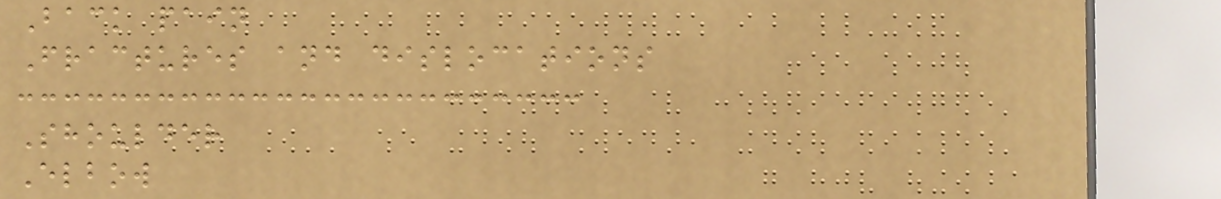Back pain
Fractures and dislocations
Shoulder
Elbow
